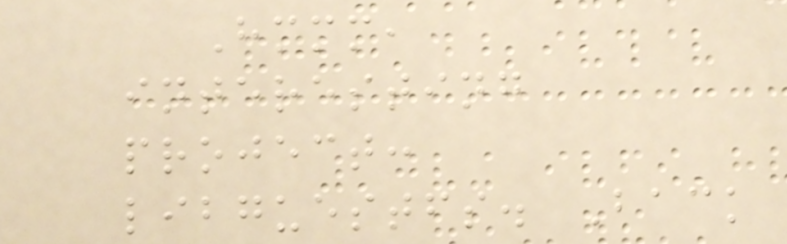Hmmm,
interesting
project:
libguestfs. Back
